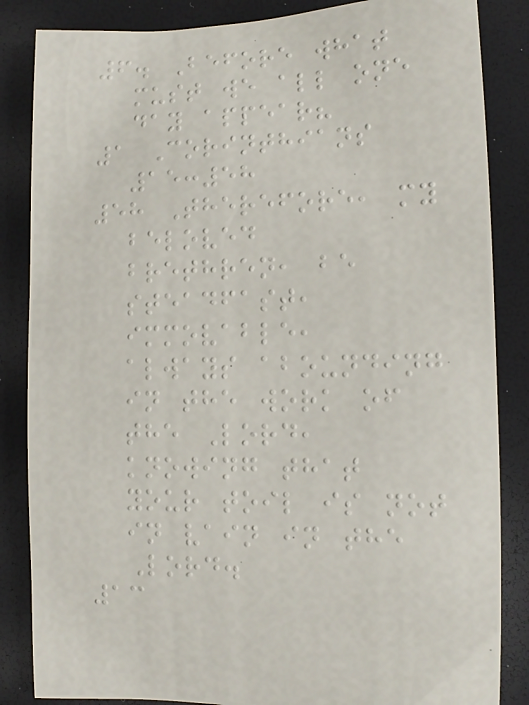6. Before what
must we all one
day appear?
1 Corinthians
15:58
58 Therefore, my
beloved
brethren, be
steadfast,
immovable,
always abounding
in the work of
the Lord,
knowing that
your toil is not
in vain in the
Lord.
13
